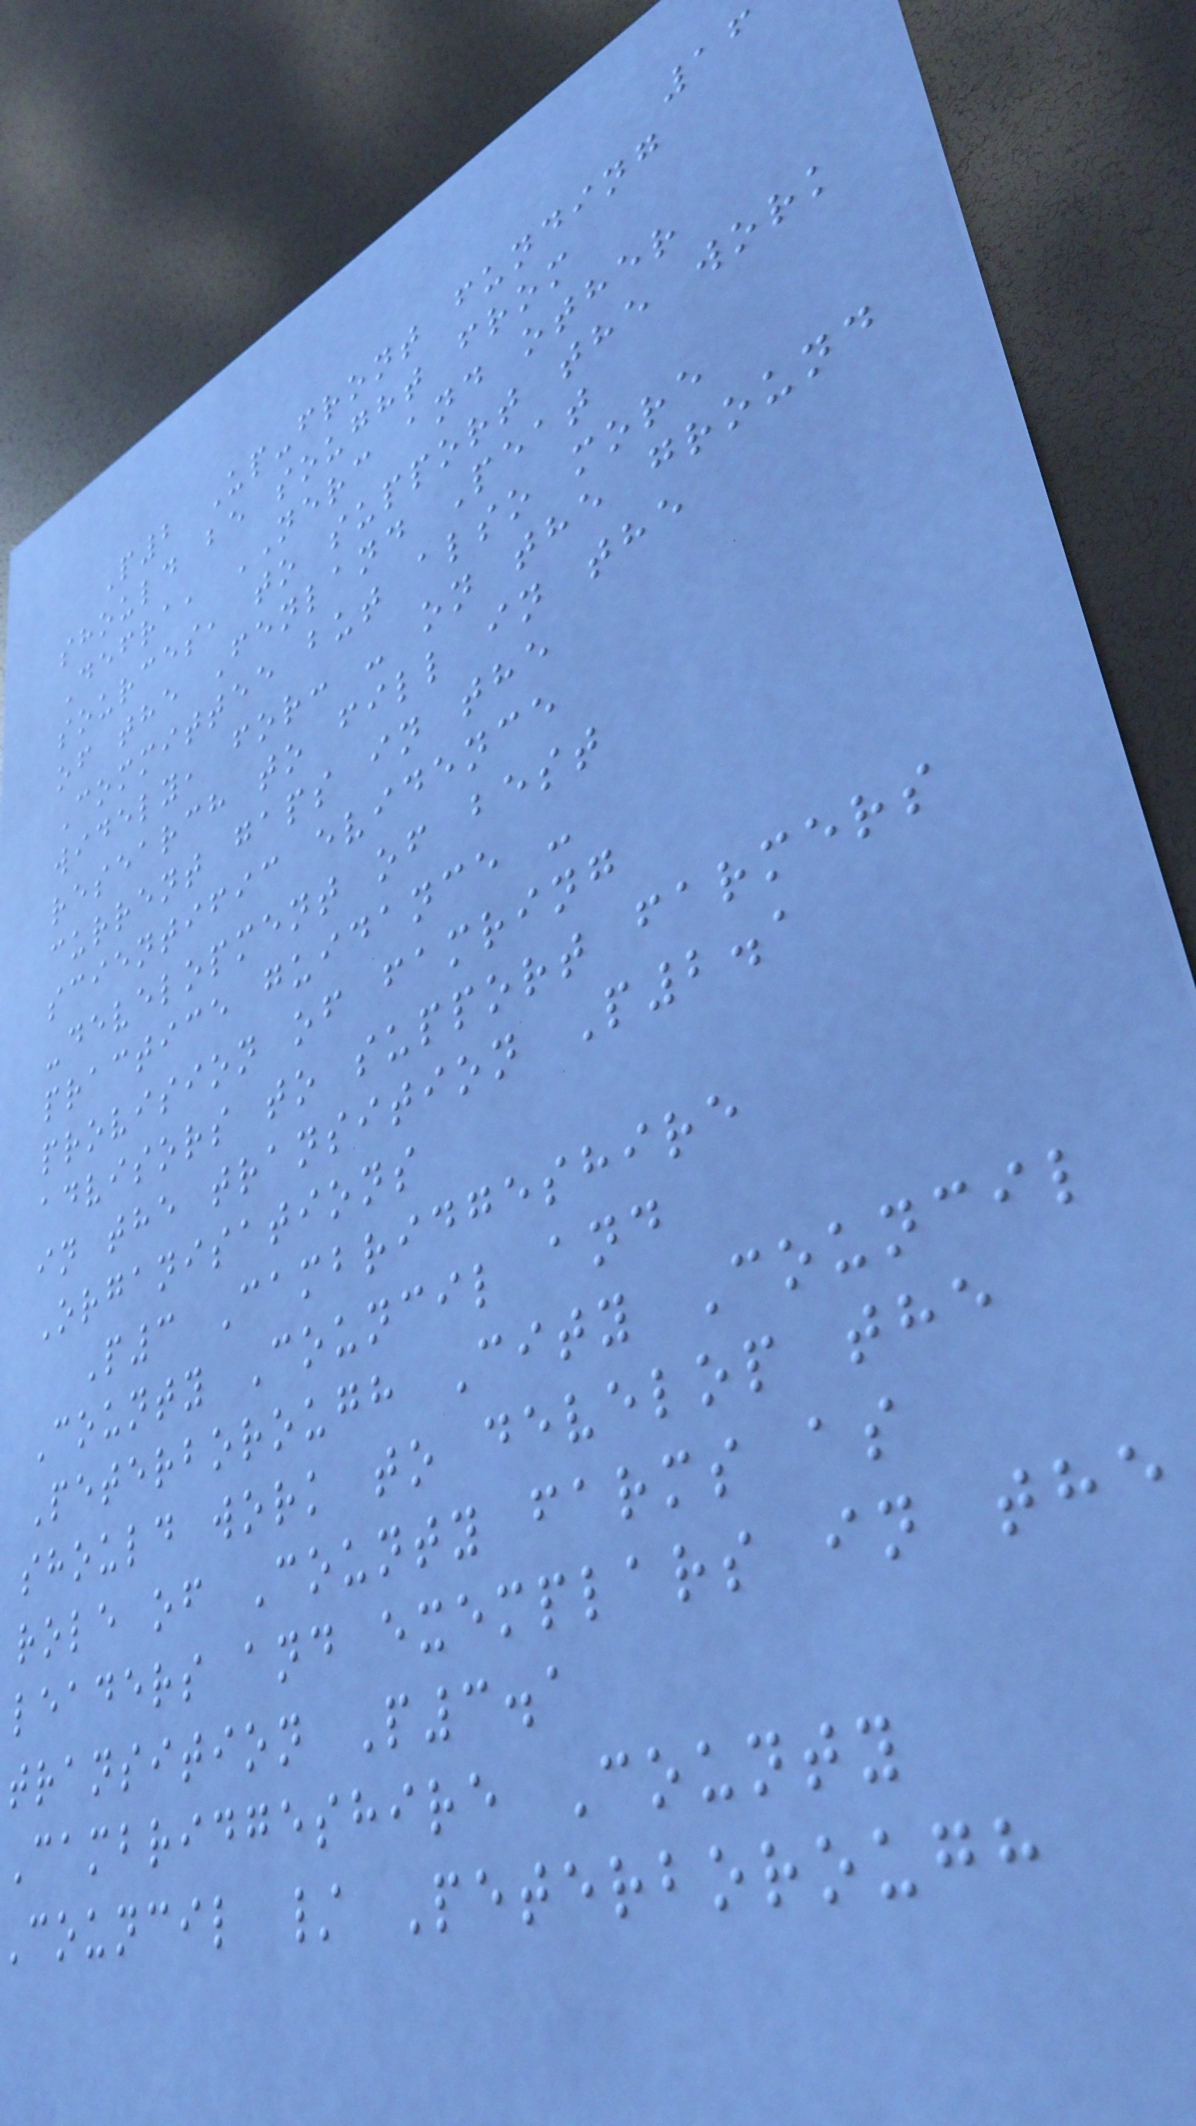P2 Up-front funding
should be sought from
Defra, NERC and other
sources, to support the work
of the Fenland Peat
Committee but also more
widely, for: - on the ground
research to fill in the
current gaps in the
scientific evidence
-development of best
practice guidance -
provision of famring
advisors to support farmers
in the transition P2.1
Organisations
P3 Cambridgeshire
County Council and
Peterborough City Council
should work to develop the
role of County farms as
leaders and exemplars in the
transition P3.1
Cambridgeshire County
council / Peterborough
